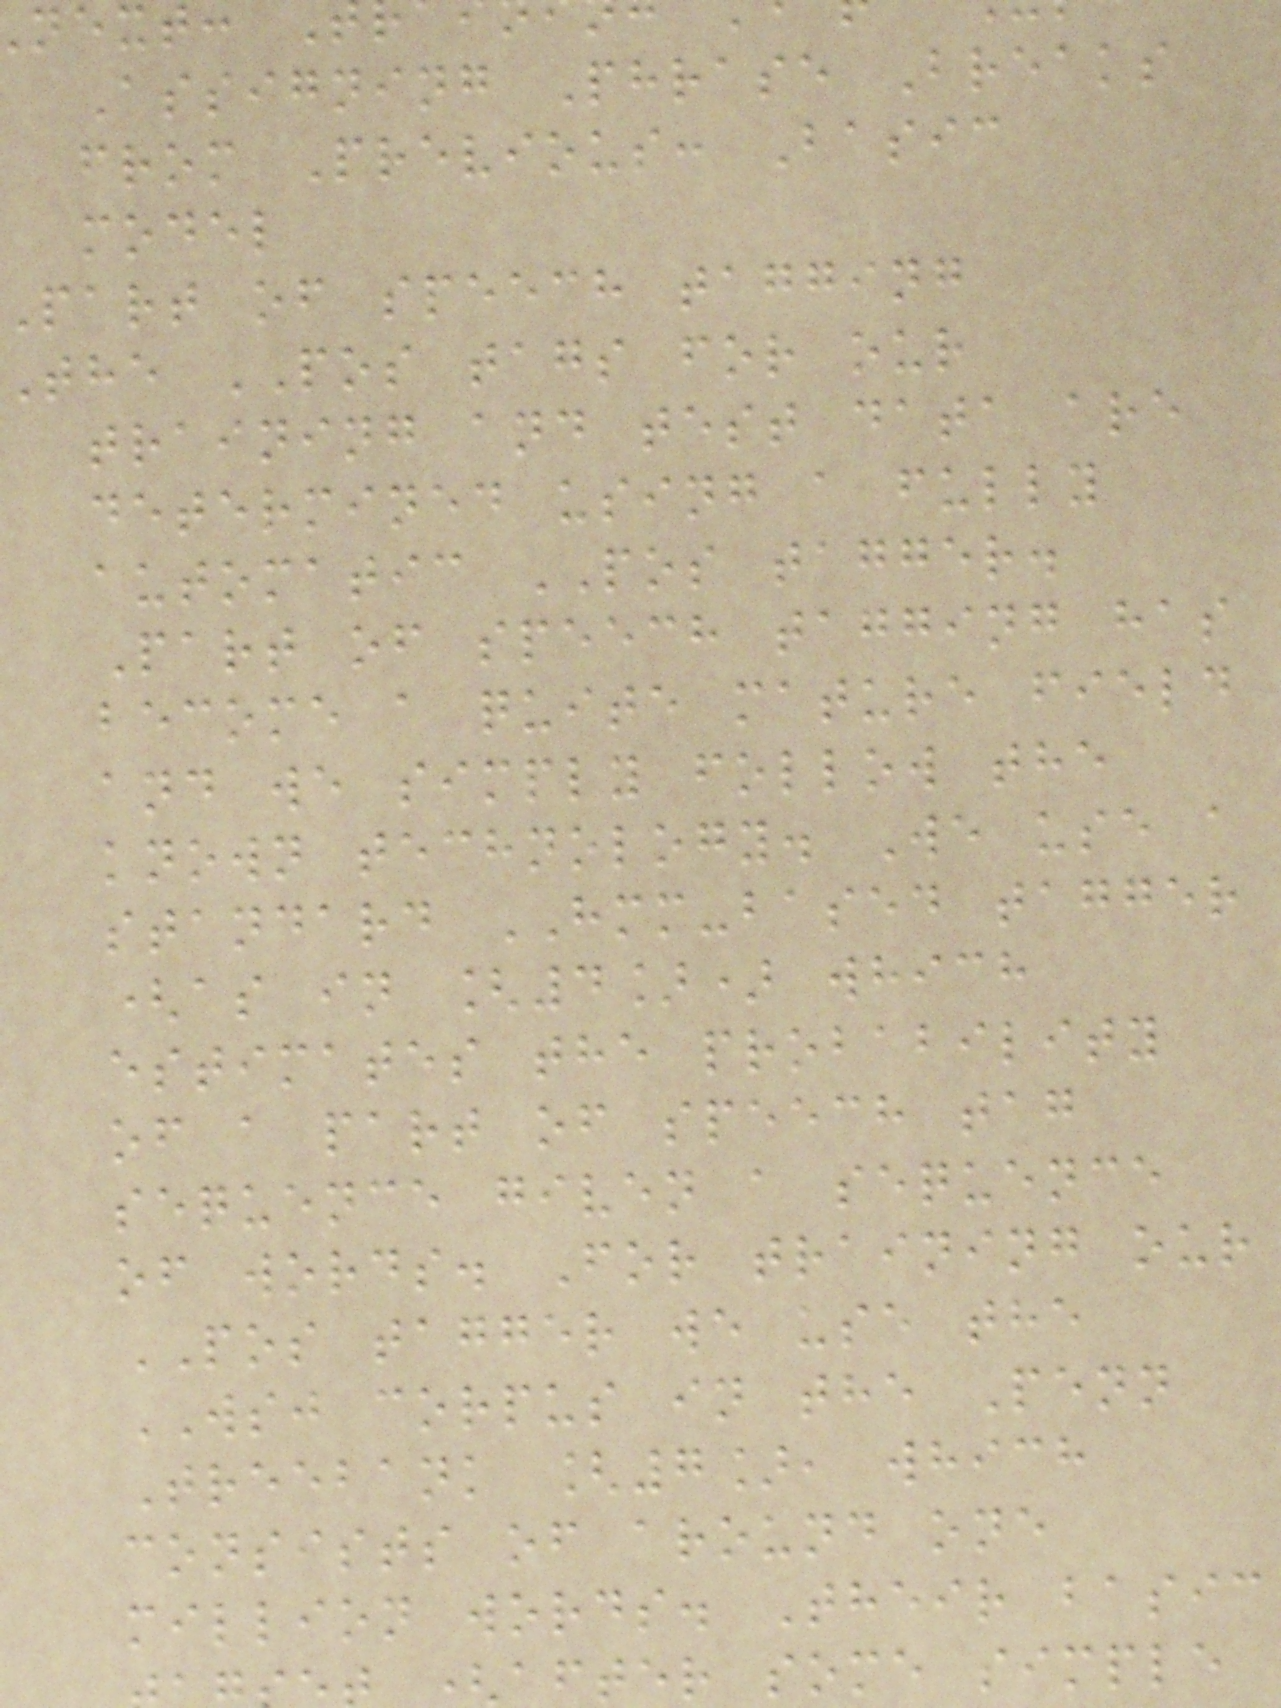Assigning Phrase Breaks
from Previous: Basic
model
part of speech tagging
The POS tags for our
training and test data are
determined using a fully
automatic POS tagger.
Part of speech tagging has
become a quite mature field
and we simply follow the
known technology. We use a
standard HMM-based tagger
(as in [4]) which
estimates the probability
of a part of speech tag
sequence given a sequence
of words. For training our
POS tagger we use the
WSJ corpus in the Penn
Treebank [7], which
consists of around one
million words. Their basic
after some simple
